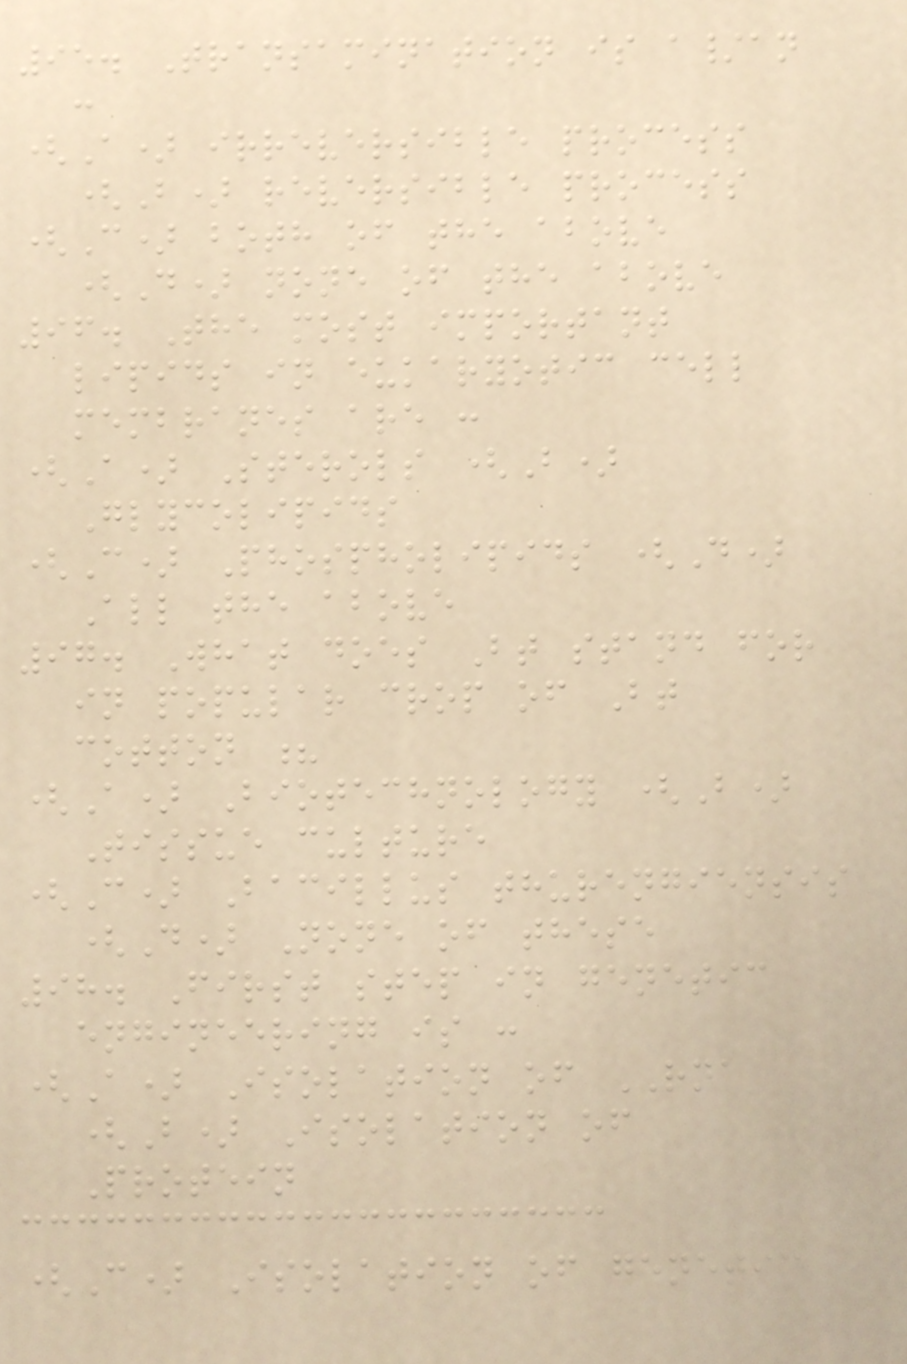95. Transamination is a/an
:
(A) irreversible process
(B) reversible process
(C) both of the above
(D) none of the above
96. The most important
lipids in eukaryotic cell
membranes are :
(A) Sterols (B)
Glycolipids
(C) Phospholipids (D)
All the above
97. What does Bt stand for
in popular crop of Bt
cotton ?
(A) Biotechnology (B)
Tissue culture
(C) Bacillus thurengiensis
(D) None of these
98. First step in genetic
engineering is :
(A) Isolation of RNA
(B) Isolation of
Protein
(C) Isolation of genetic
